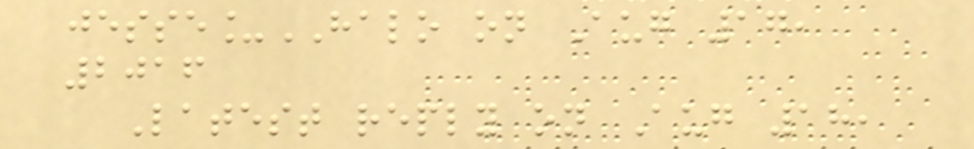jesse_HALO on Aug 17,
2016
Latest reply on Aug 18,
